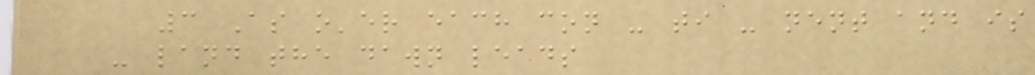3 As o'er each con - ti - nent and is
- land the dawn leads
